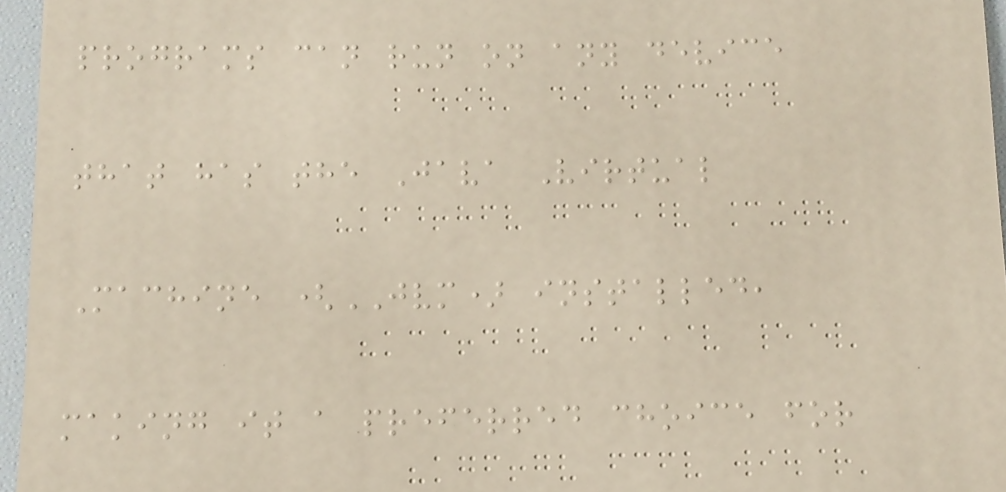programs can run on any device
that has the Java Virtual
Machine (JVM) installed,
making it a preferred choice for
